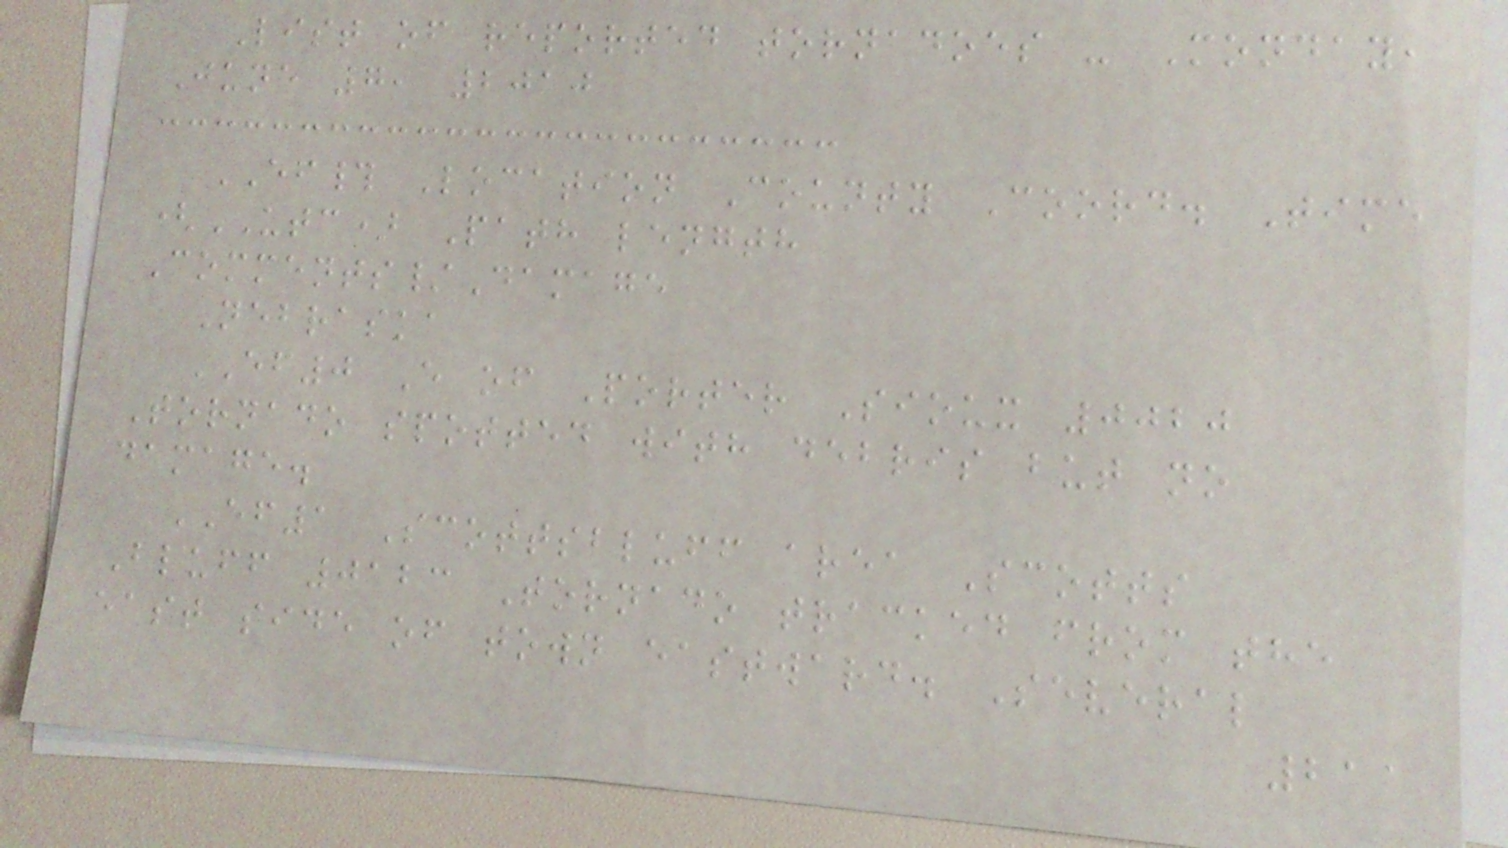List of reported tornadoes - Monday,
June 7, 2010
EF# Location County Coord. Time
(UTC) Path length
Comments/Damage
Nebraska
EF0 E of Porter Sioux 0020
Tornado spotted with debris but no
damage.
EF1 Scottsbluff area Scotts
Bluff 0123 Tornado tracked from the
east side of town eastward. Several
211
